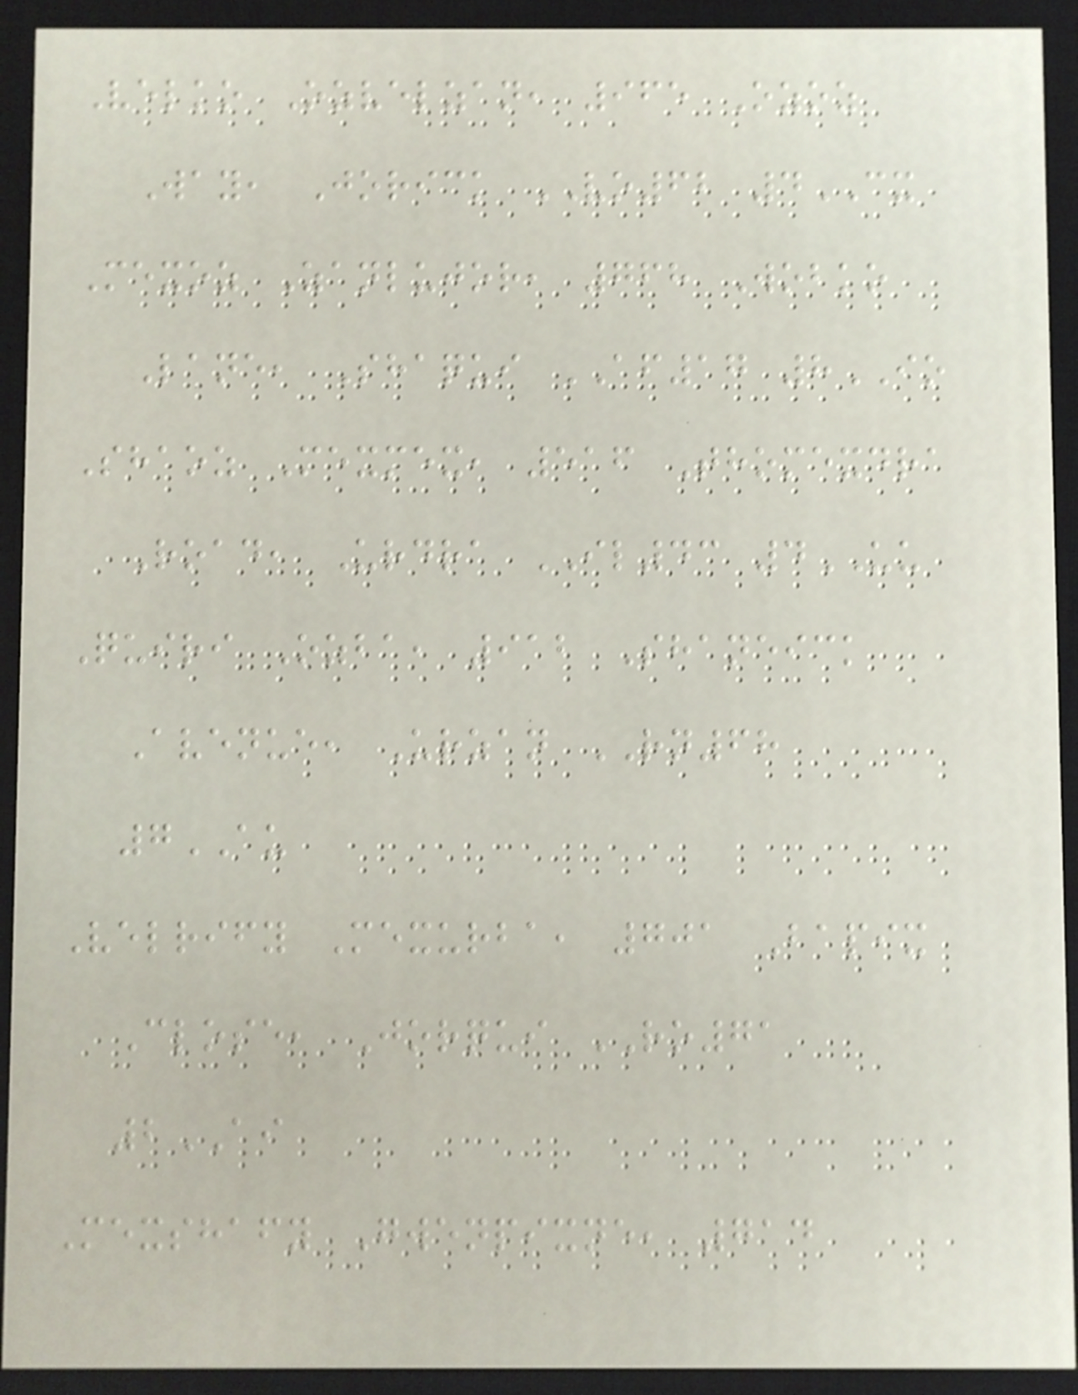Velko Ozvelzan, 965 Ozoz
Way, Jorick VO62 4CX
Mexoz Zanlujor, 768 Wobko
Lane, Shaqui AF17 8IO
Shaoz Mexmex, 516 Thomexdra
Road, Urdra IL43 4UU
Quiri Ozba, 912 Shaneick
Avenue, Urzan RN68
7AU
Velrify Mexurba, 701 Bapix
Close, Jorqui RO71
2AI
Mexshafy Gwenpixne, 714
